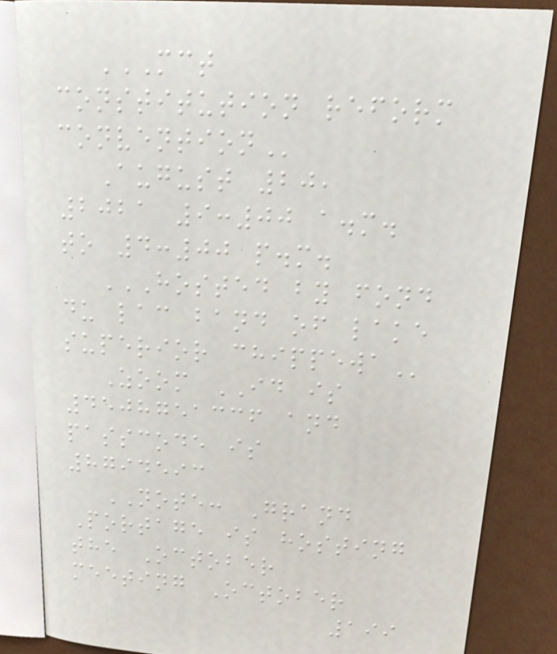MCT
CONSTITUTION REFORM
CONVENTION
August 20,
2021 9:00 a.m.
to 4:00 p.m.
HOSTED BY FOND
DU LAC BAND OF LAKE
SUPERIOR CHIPPEWA
Zoom ID is
4508751336 and
passcode is
8794593
NOTE: Grand
Portage is hosting
the October
meeting October
199
